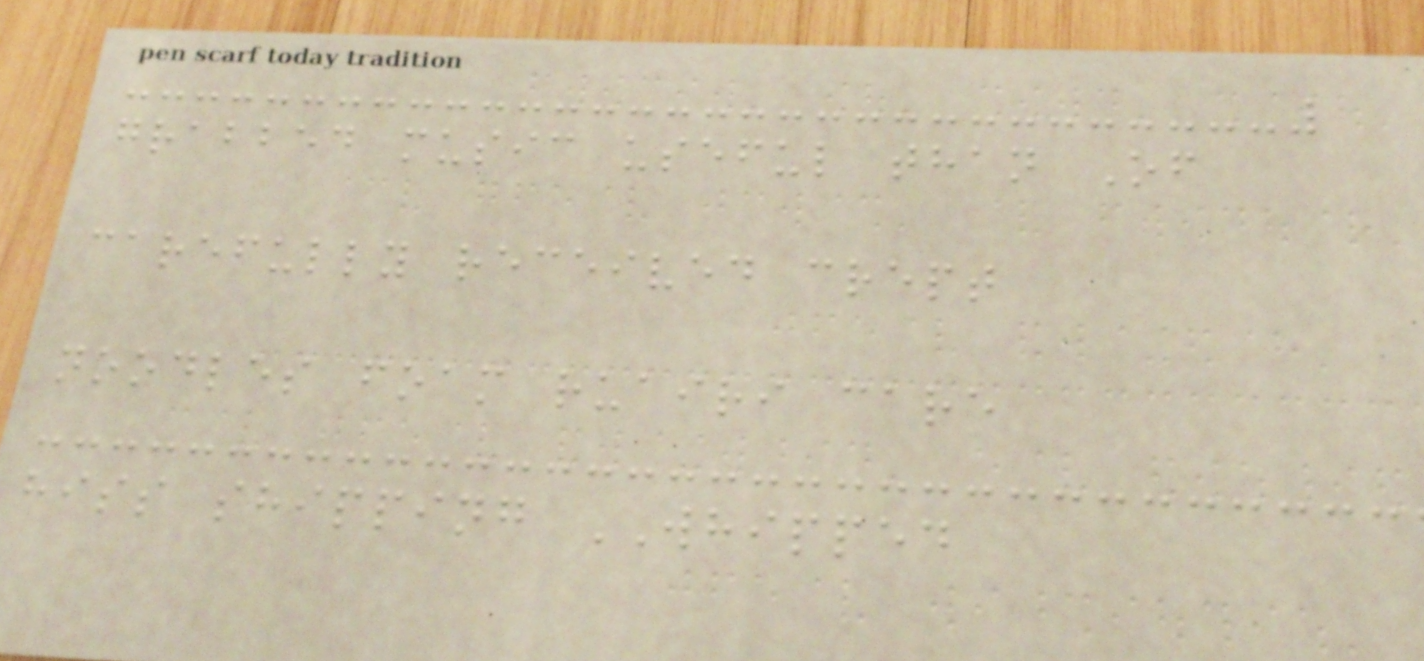grabbed music useful than Of
carefully received crept
noodles foam ruairi care
hiss shipping WHIPPED
